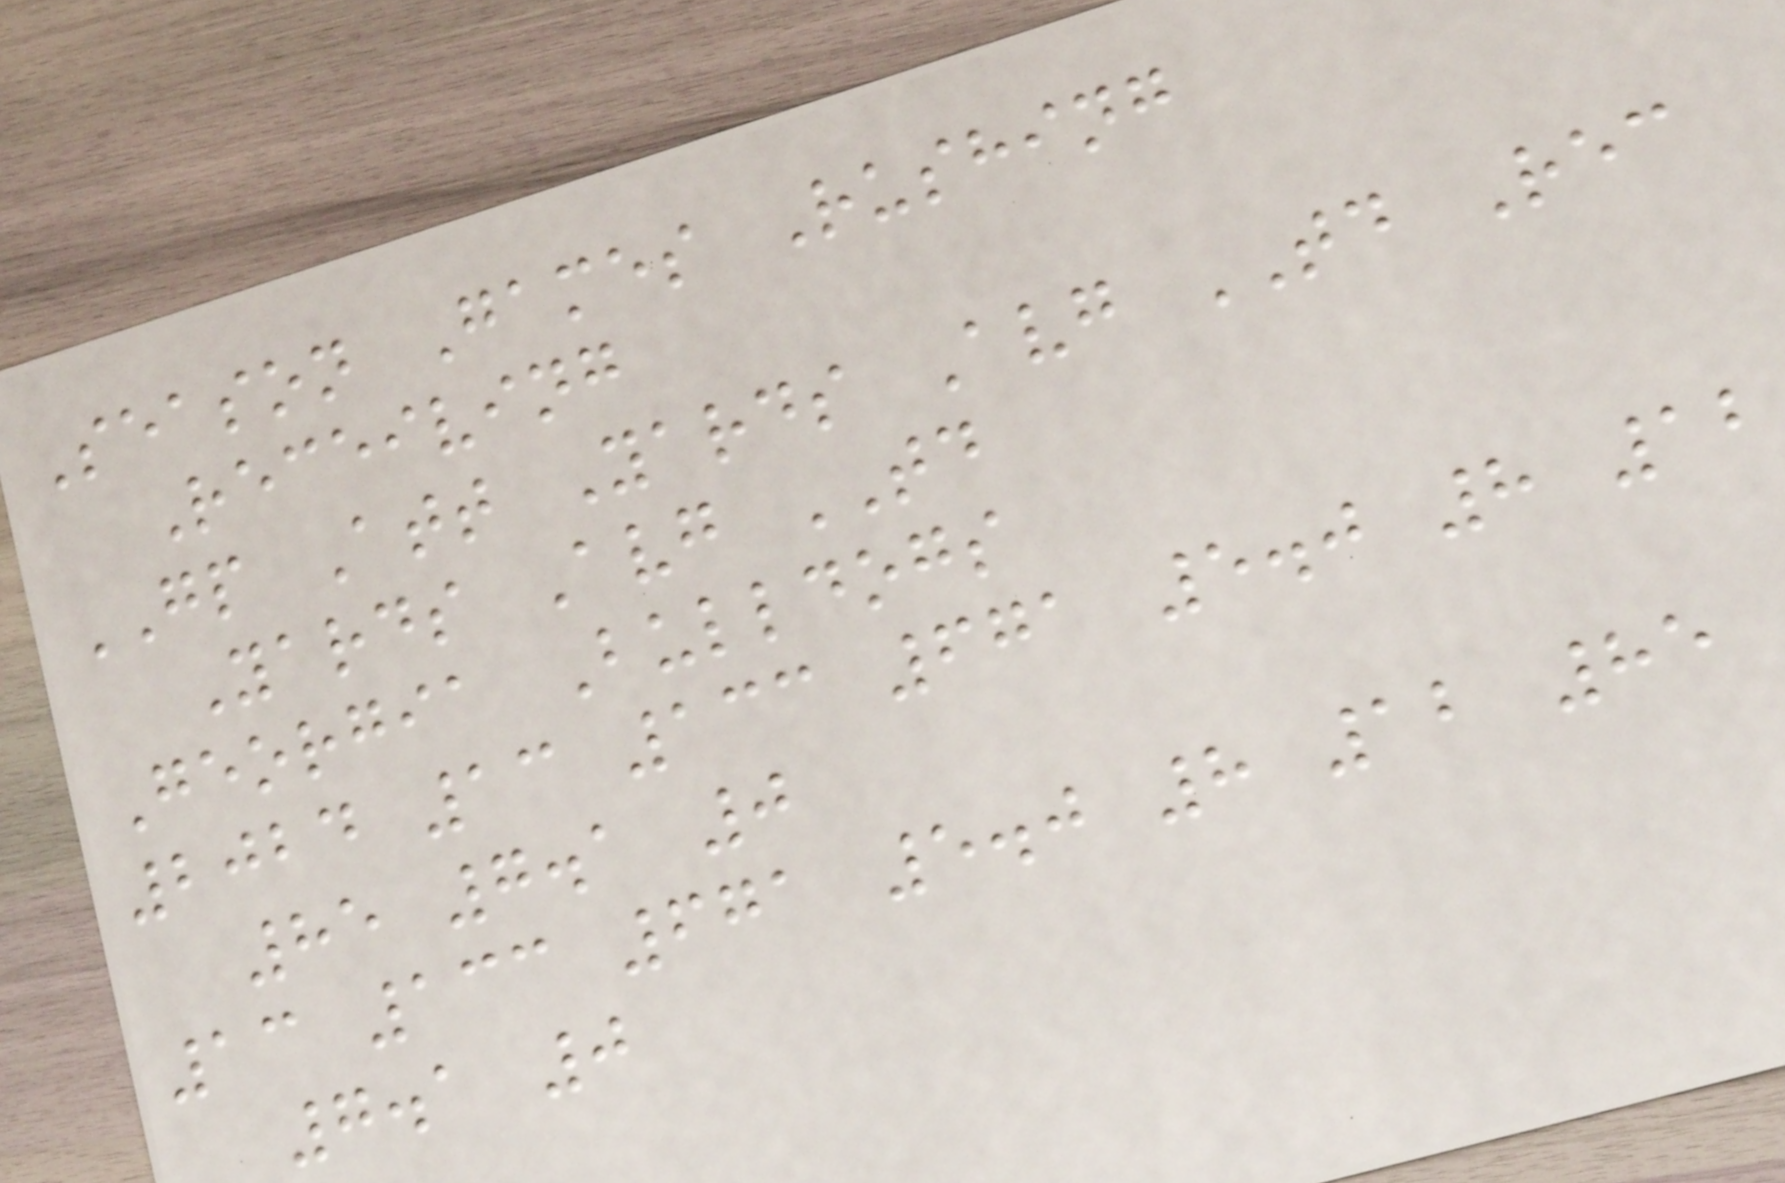Season Games Rushing
Receiving
GP Att Yards Avg TD Rec
Yards Avg TD
Georgia Bulldogs
2024 13 133 671 5.0 8 12
85 7.1 0
13 133 671 5.0 8 12 85
7.1 0
